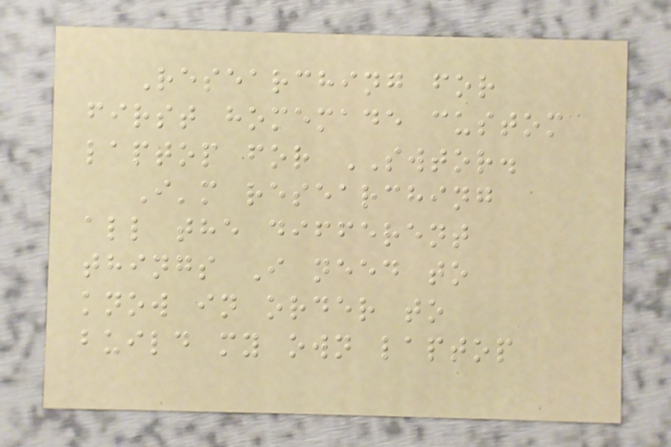Researching for
first homemade custom
laptop for SWTOR.
I'm researching
all the different
things I need to
know in order to
build my own laptop
